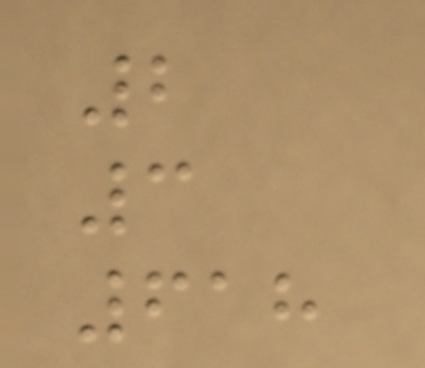2
3
618
